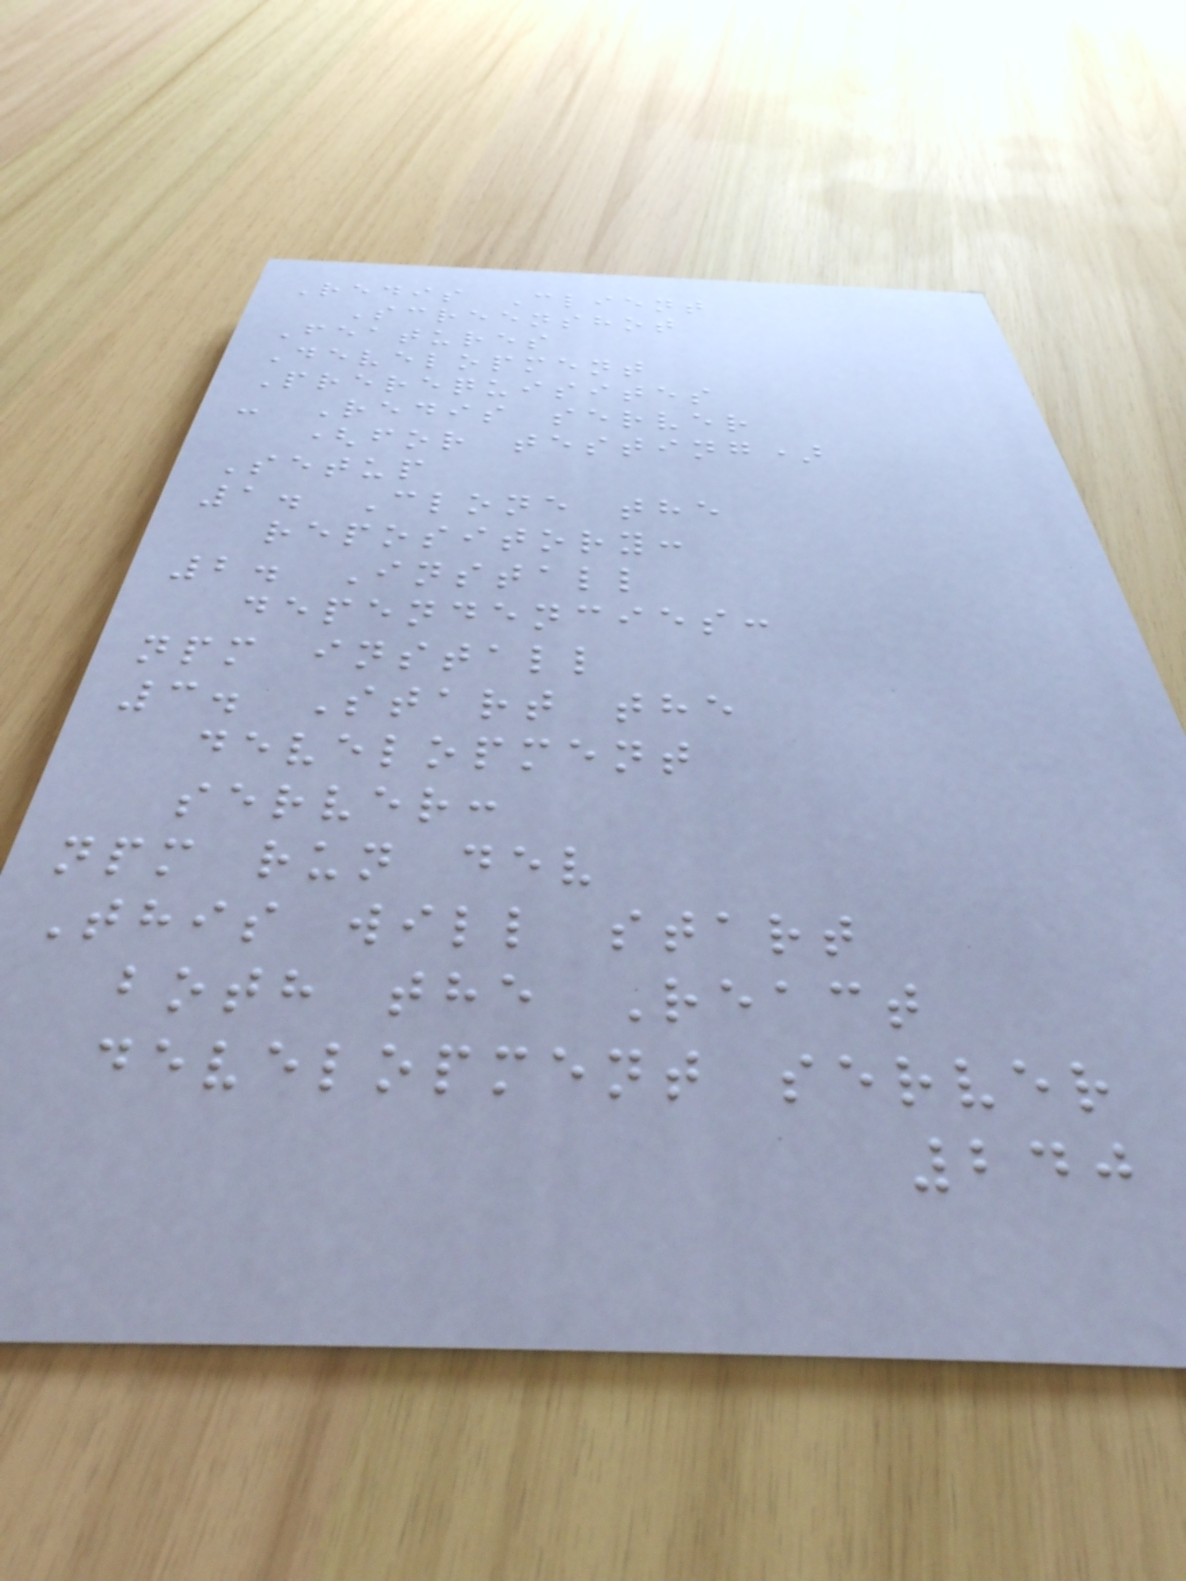Redis Client
Screenshot
Features
Development
Prerequisites
- Redis server
(for testing)
Setup
1. Clone the
repository:
2. Install
dependencies:
npm install
3. Start the
development
server:
npm run dev
This will start
both the React
development server
240
